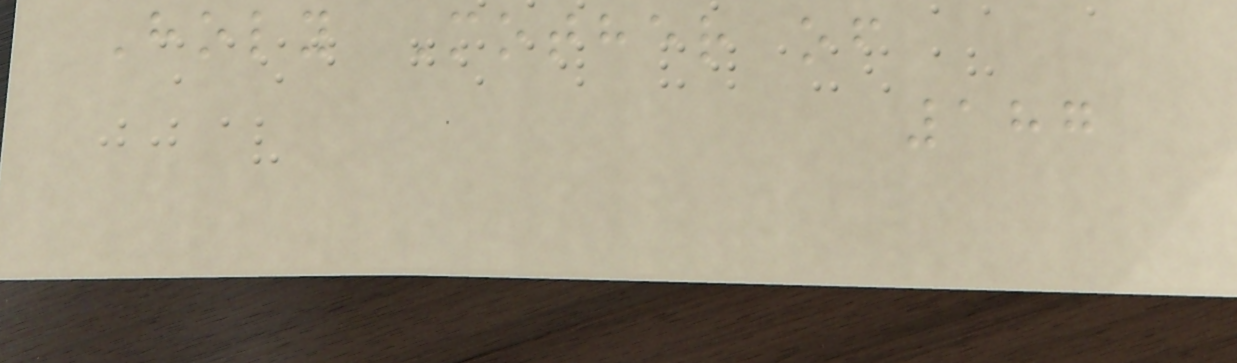Holy Mother of
187
